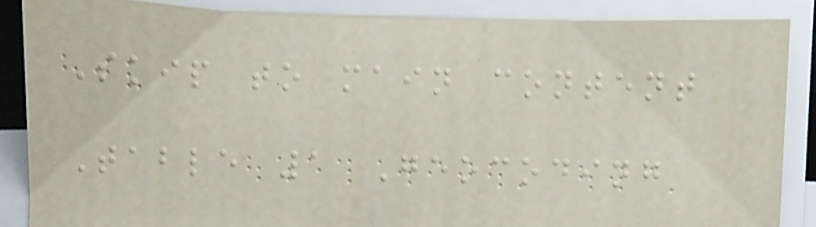Skip to main content
Table 1 Geocoding
